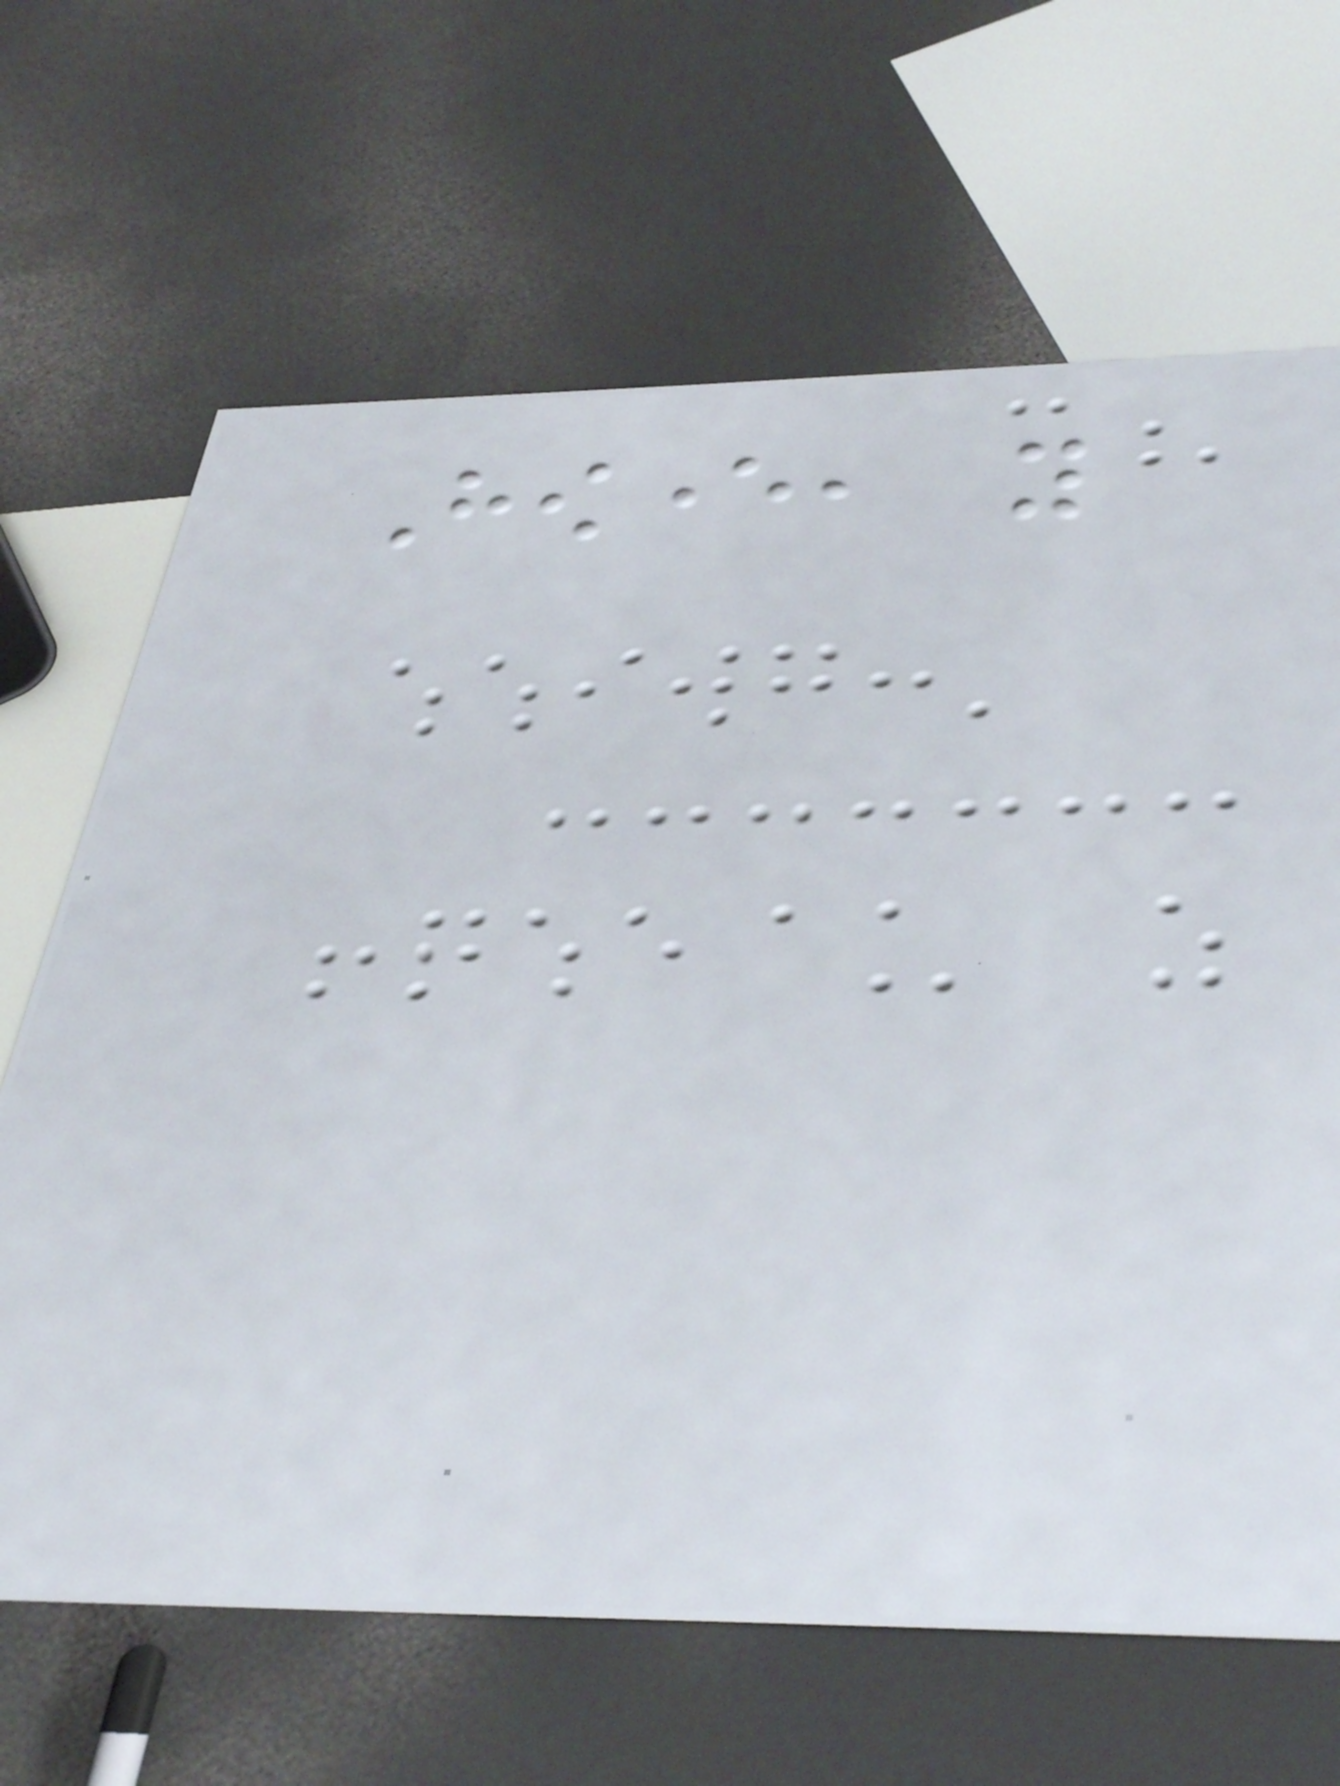However, you
